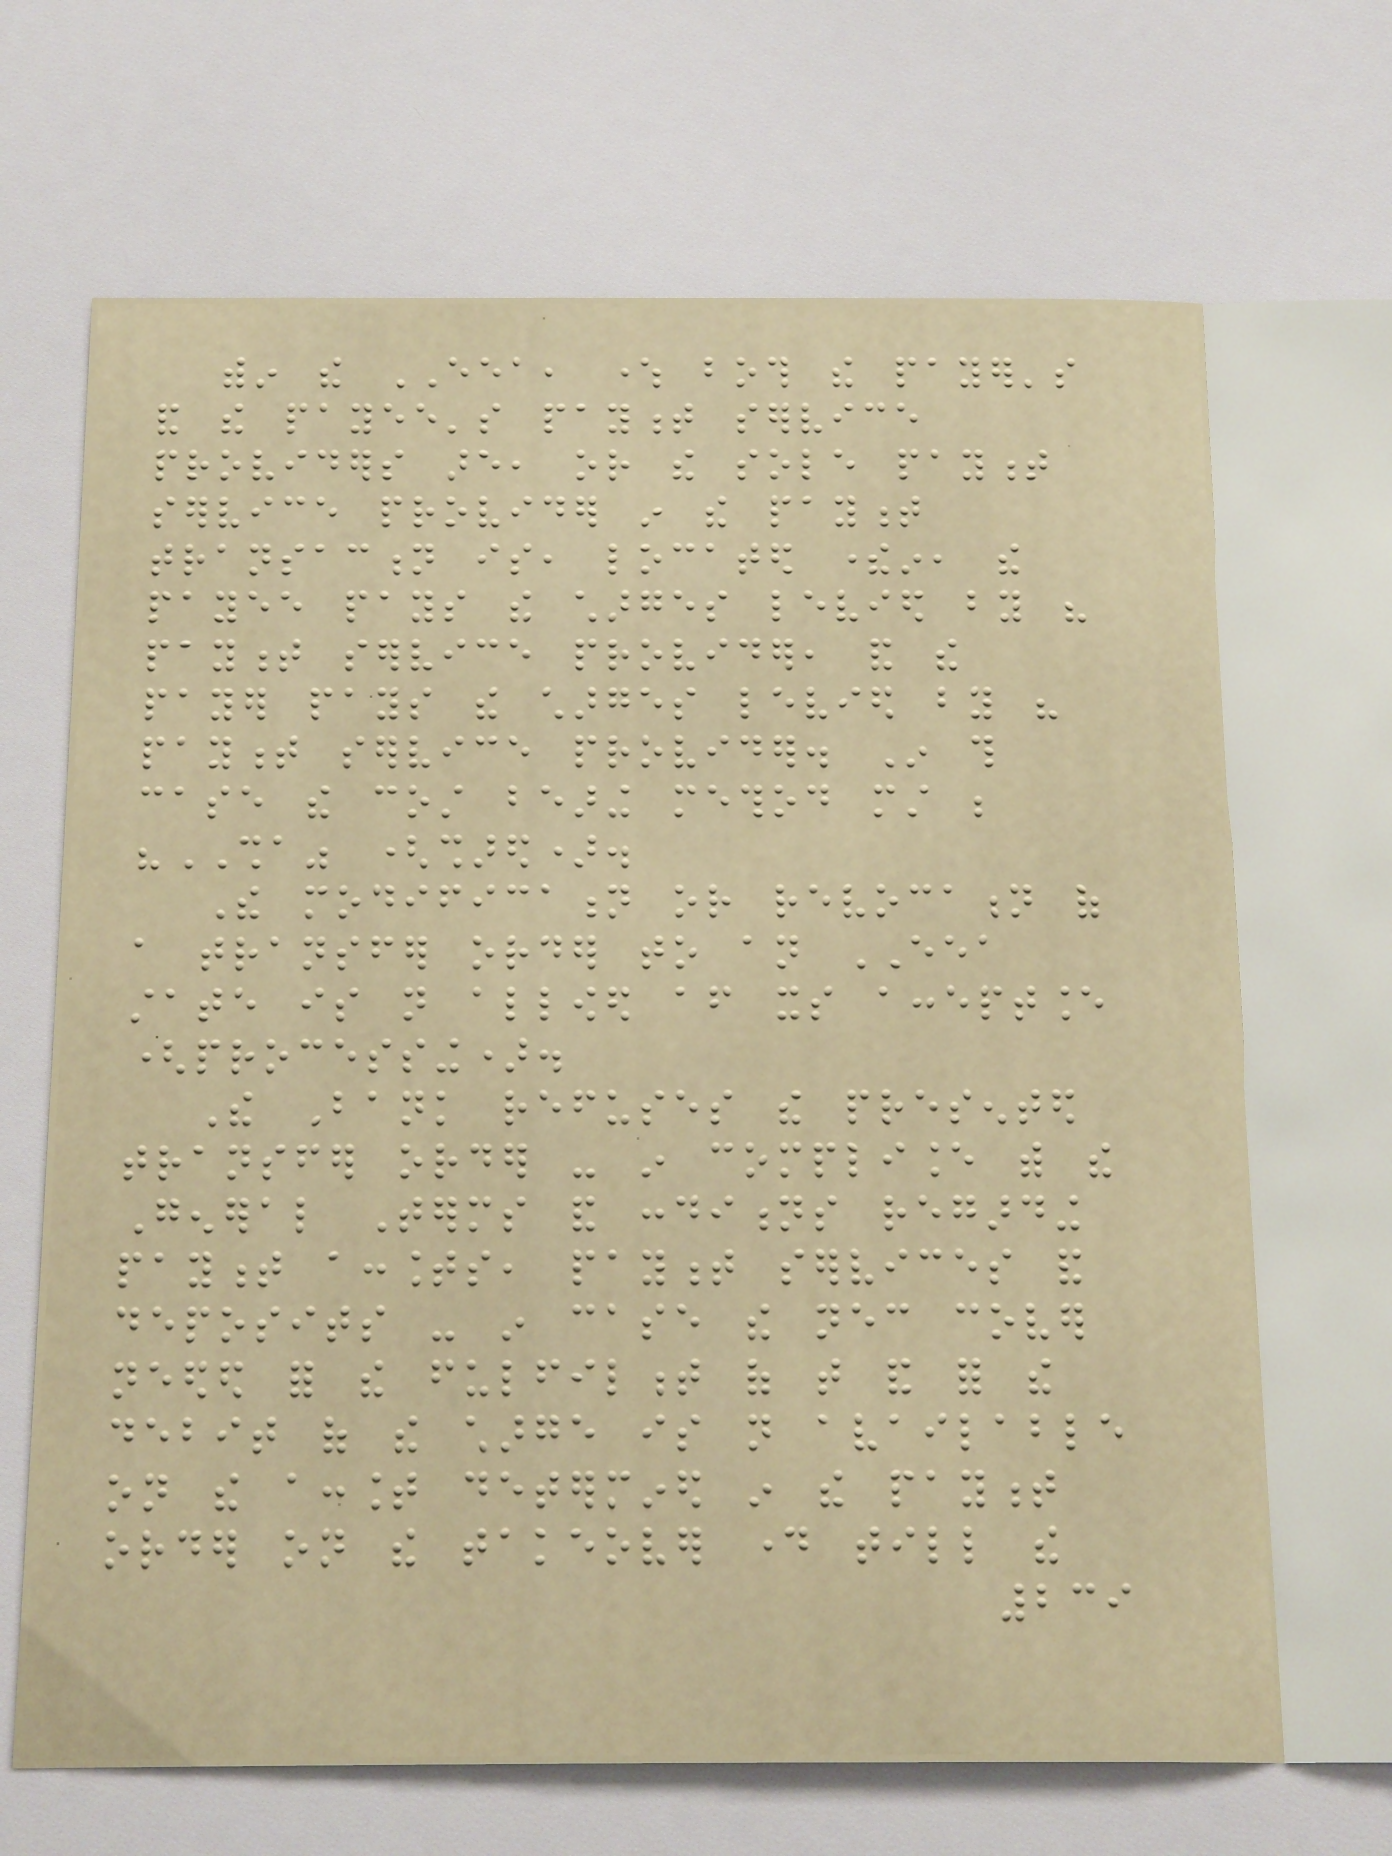within the EEA, where both the payer's
and the payee's payment service
providers are, or the sole payment
service provider in the payment
transaction is, located therein, the
payee pays the charges levied by his
payment service provider, and the
payer pays the charges levied by his
payment service provider. In this
case the cost bearing method must be
"SHA" (shared).
The modification or revocation of
a transfer order to an EEA
state is not allowed after its acceptance
(processing).
The Bank refuses the presented
transfer order - in compliance with the
General Terms and conditions regarding
payment accounts, payment services and
deposits - in case the necessary cover
needed for the fulfilment of that and for the
debit of the charge is not available
on the account determined in the payment
order on the takeover day till the
239
